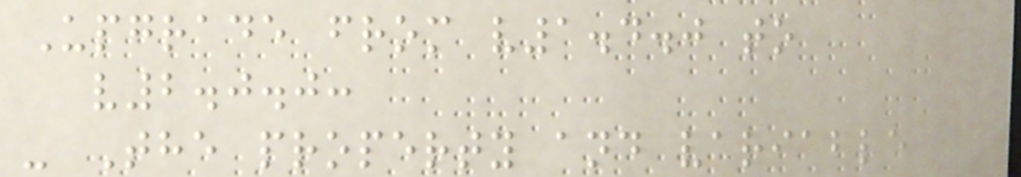Upgrade from v1.4.0 to
v2.0.0:
- The property and variable
